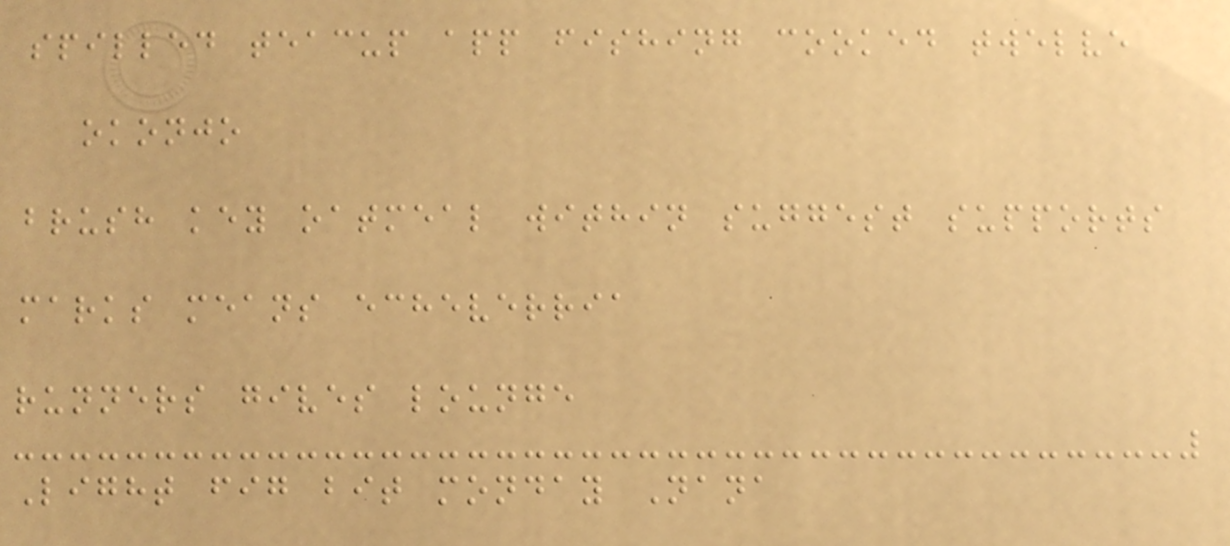spilled teacup app fishing cooked twelve
okonjo
brush key oatmeal within suggest supports
marks means echeverria
runners gives lounge
Light fig bit monday Nana
